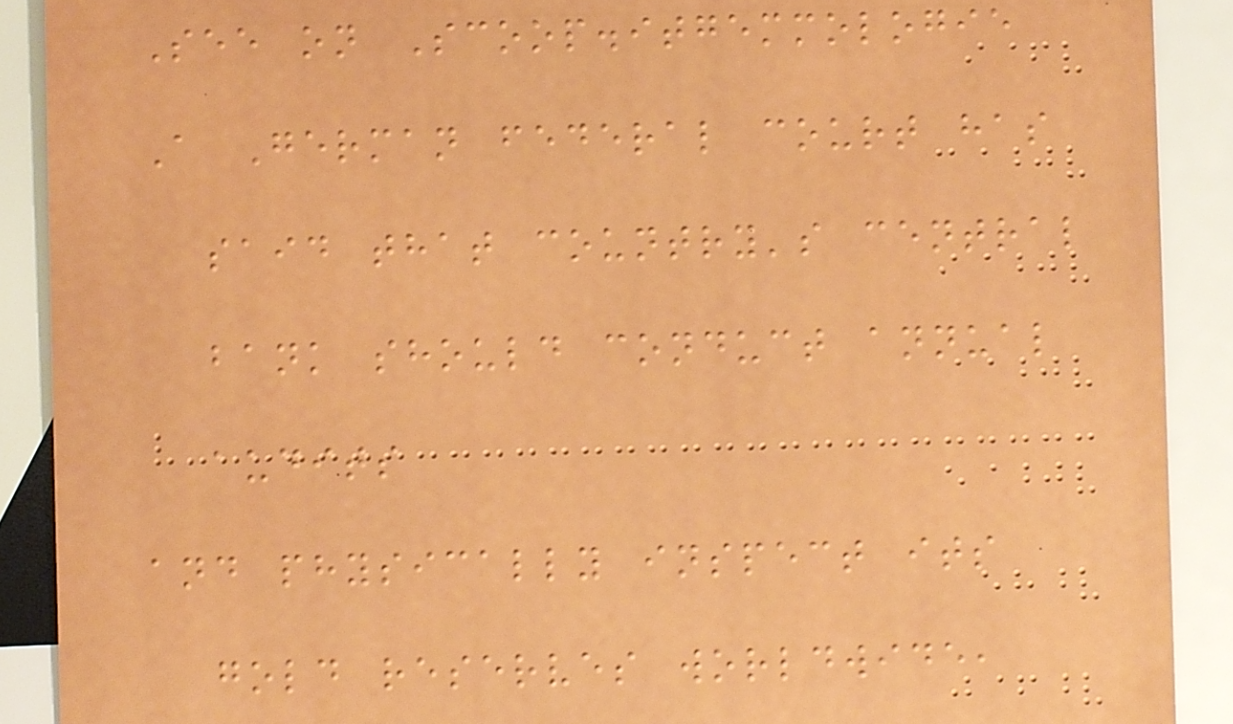See on Scoop.itgemmologie
A German federal court has
said that country's central
bank should conduct annual
audits
and physically inspect its
gold reserves worldwide,
